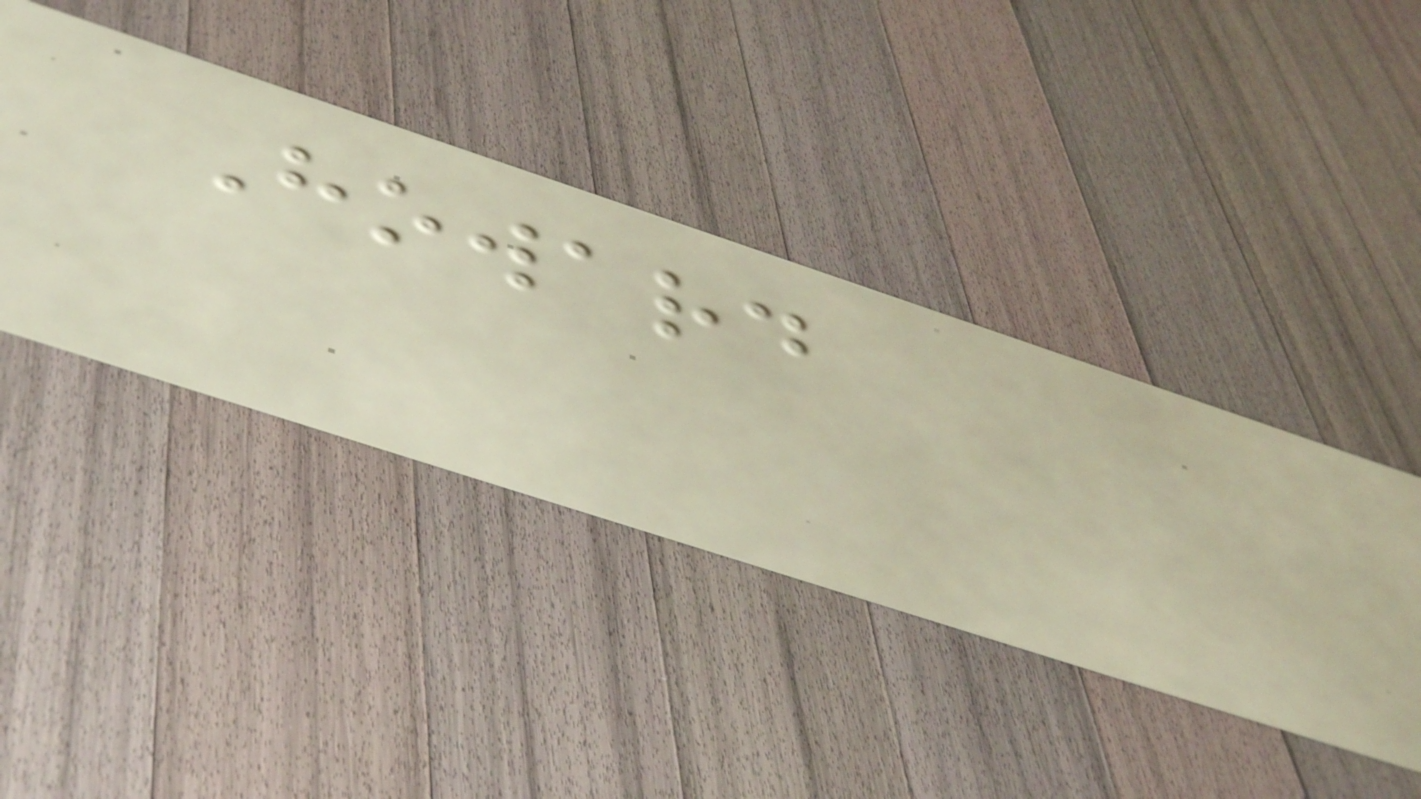Howard
